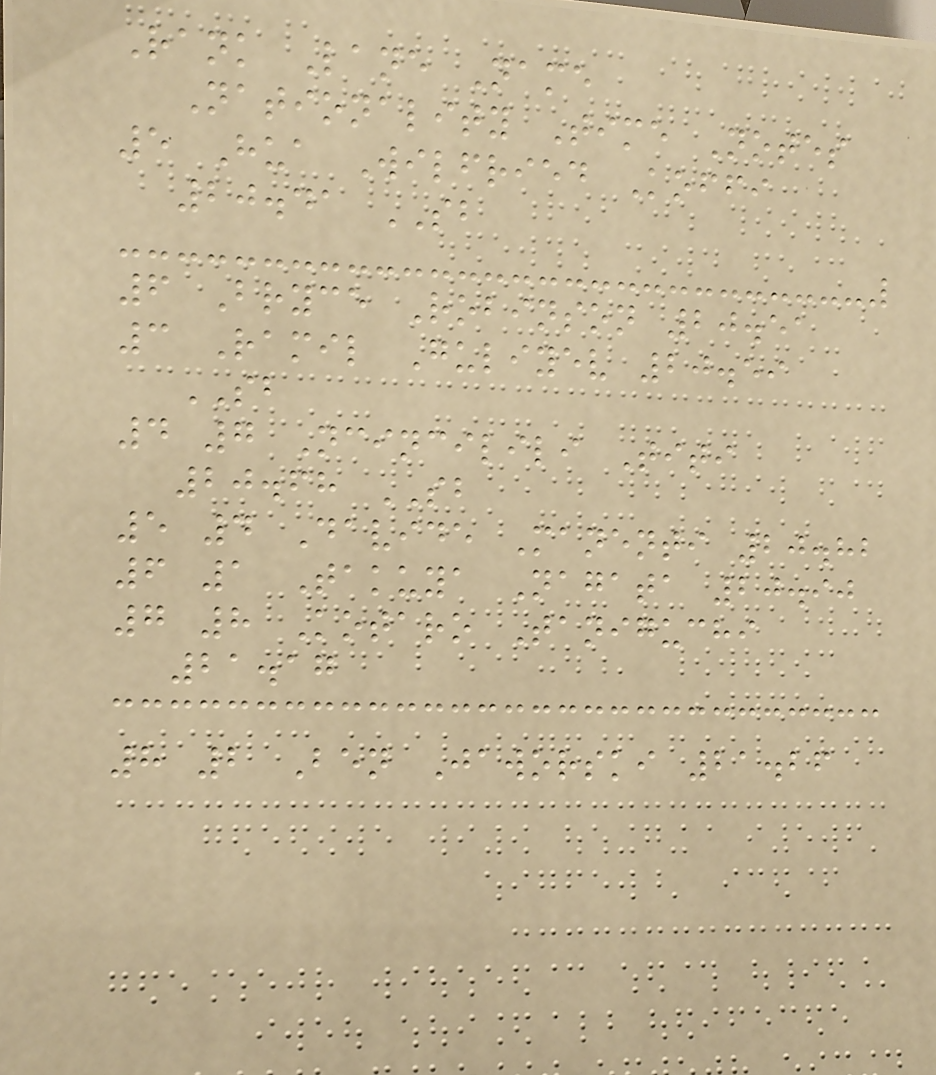Rank Lane Name
Nationality Time Notes
5 Hua Wilfried Koffi
20.41 SB
6 Bryce Robinson 20.51
3 Ramil Guliyev 20.59
SB
4 7 Ncincilili Titi
20.68 SB
5 4 Davide Manenti 20.82
6 1 Takuya Nagata 20.90
7 8 Kotaro Taniguchi
21.17
8 2 Ben Jaworski 21.26
